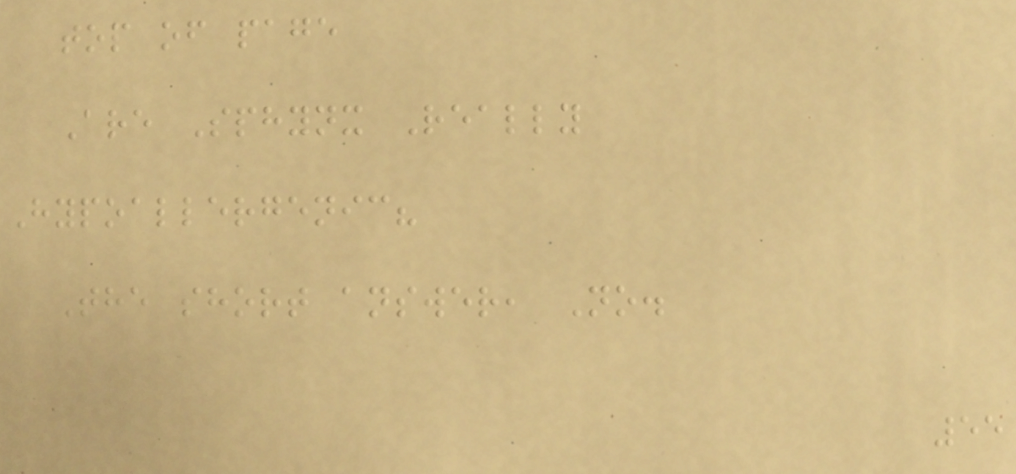top of page
Are Sphynx Really
Hypoallergenic?
The short answer, No.
55
